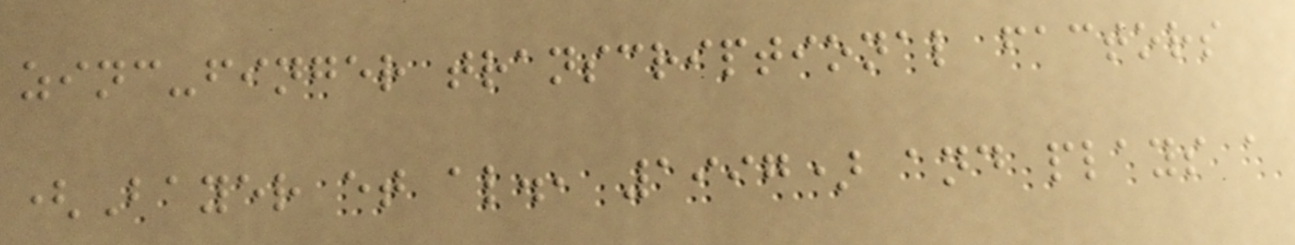zinc-finger transcriptional factors
(Bayer et al., 1997) and plays a
